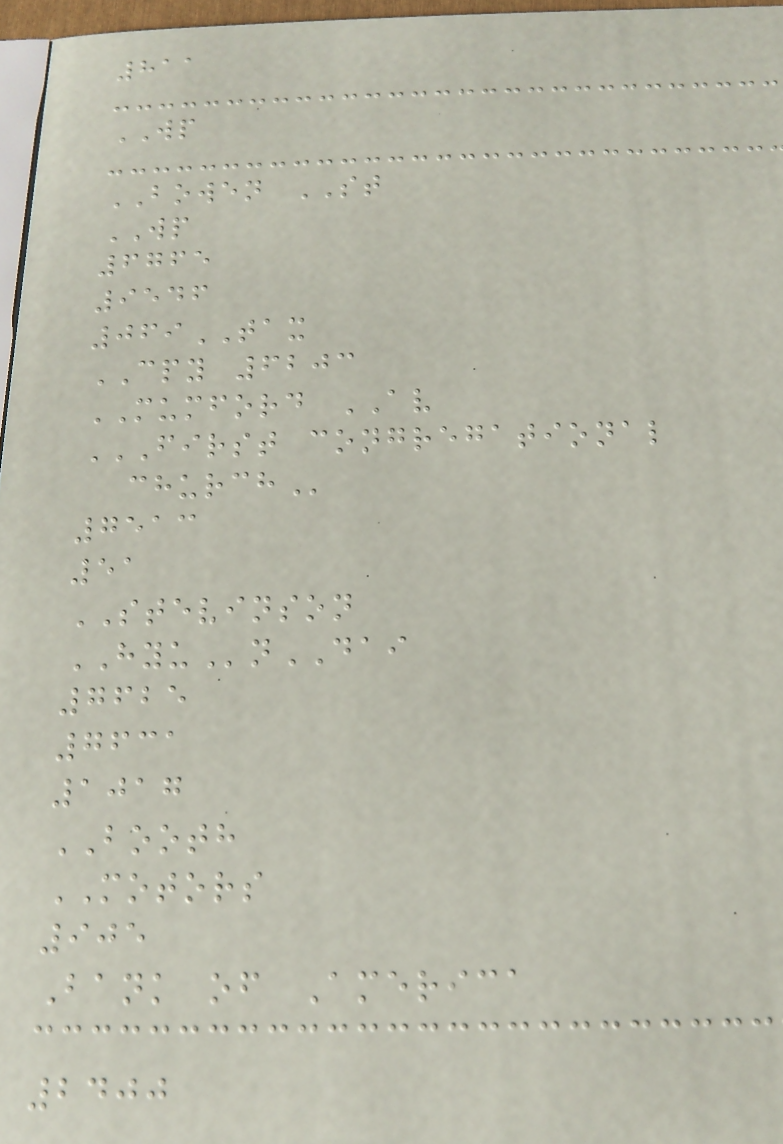811
WP
BOWEN ST
WP
6765
9546
069TAX
CPY 6203
MUMFORD AV
FIRST CONGREGATIONAL
CHURCH
7513
51
STEVINSON
HYUnDAI
7625
7631
1017
BOOTH
MOTORS
905
Bank of America
2400
